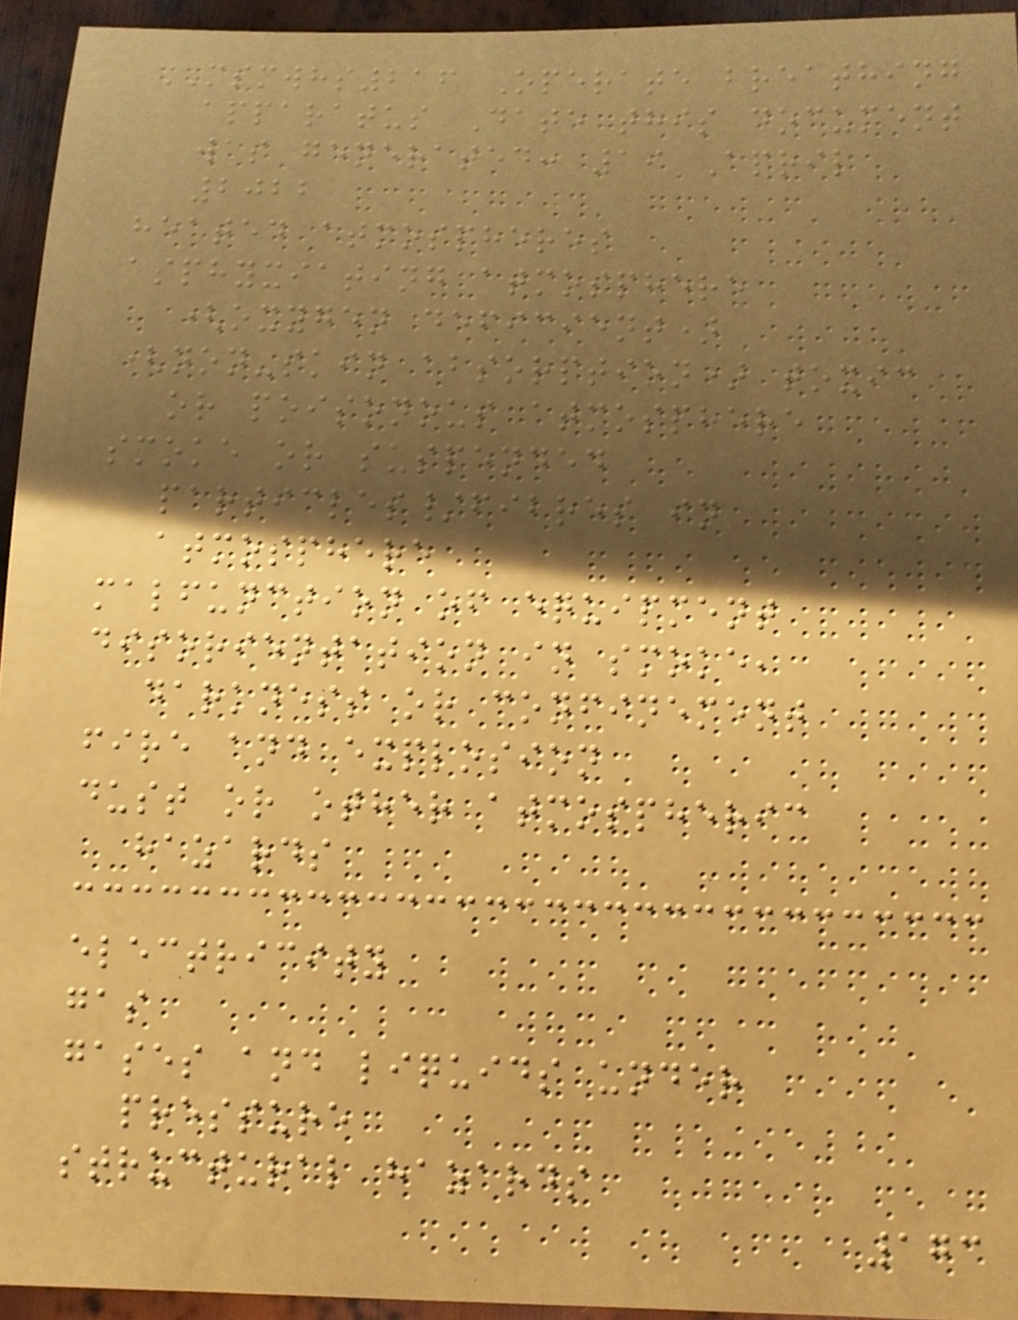MSMWHS216 Operate breathing
apparatus Date this document
was generated: 19 April
2022
heated atmospheres
asphyxiating atmosphere
(oxygen deficient)
(non-skin absorption) toxic
or poisonous atmosphere
smoke or suspended
particles/fibres in
atmosphere
malfunction of equipment
disorientation in smoke,
darkness or confinement
fire and explosion
dust or other atmospheric
hazards
electricity
gas
gases and liquids under
pressure
structural hazards
173
